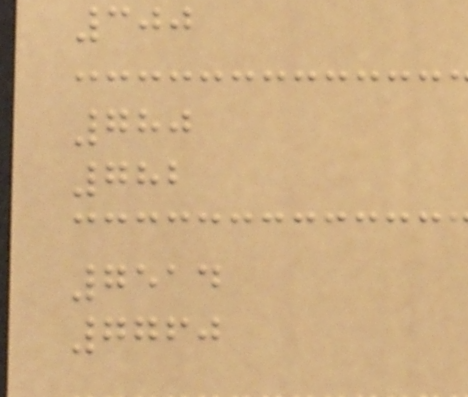300
780
782
7514
7760
